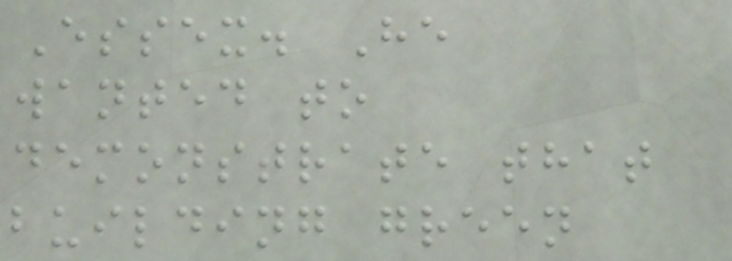Essex. He
wanted to
demonstrate that
building green
